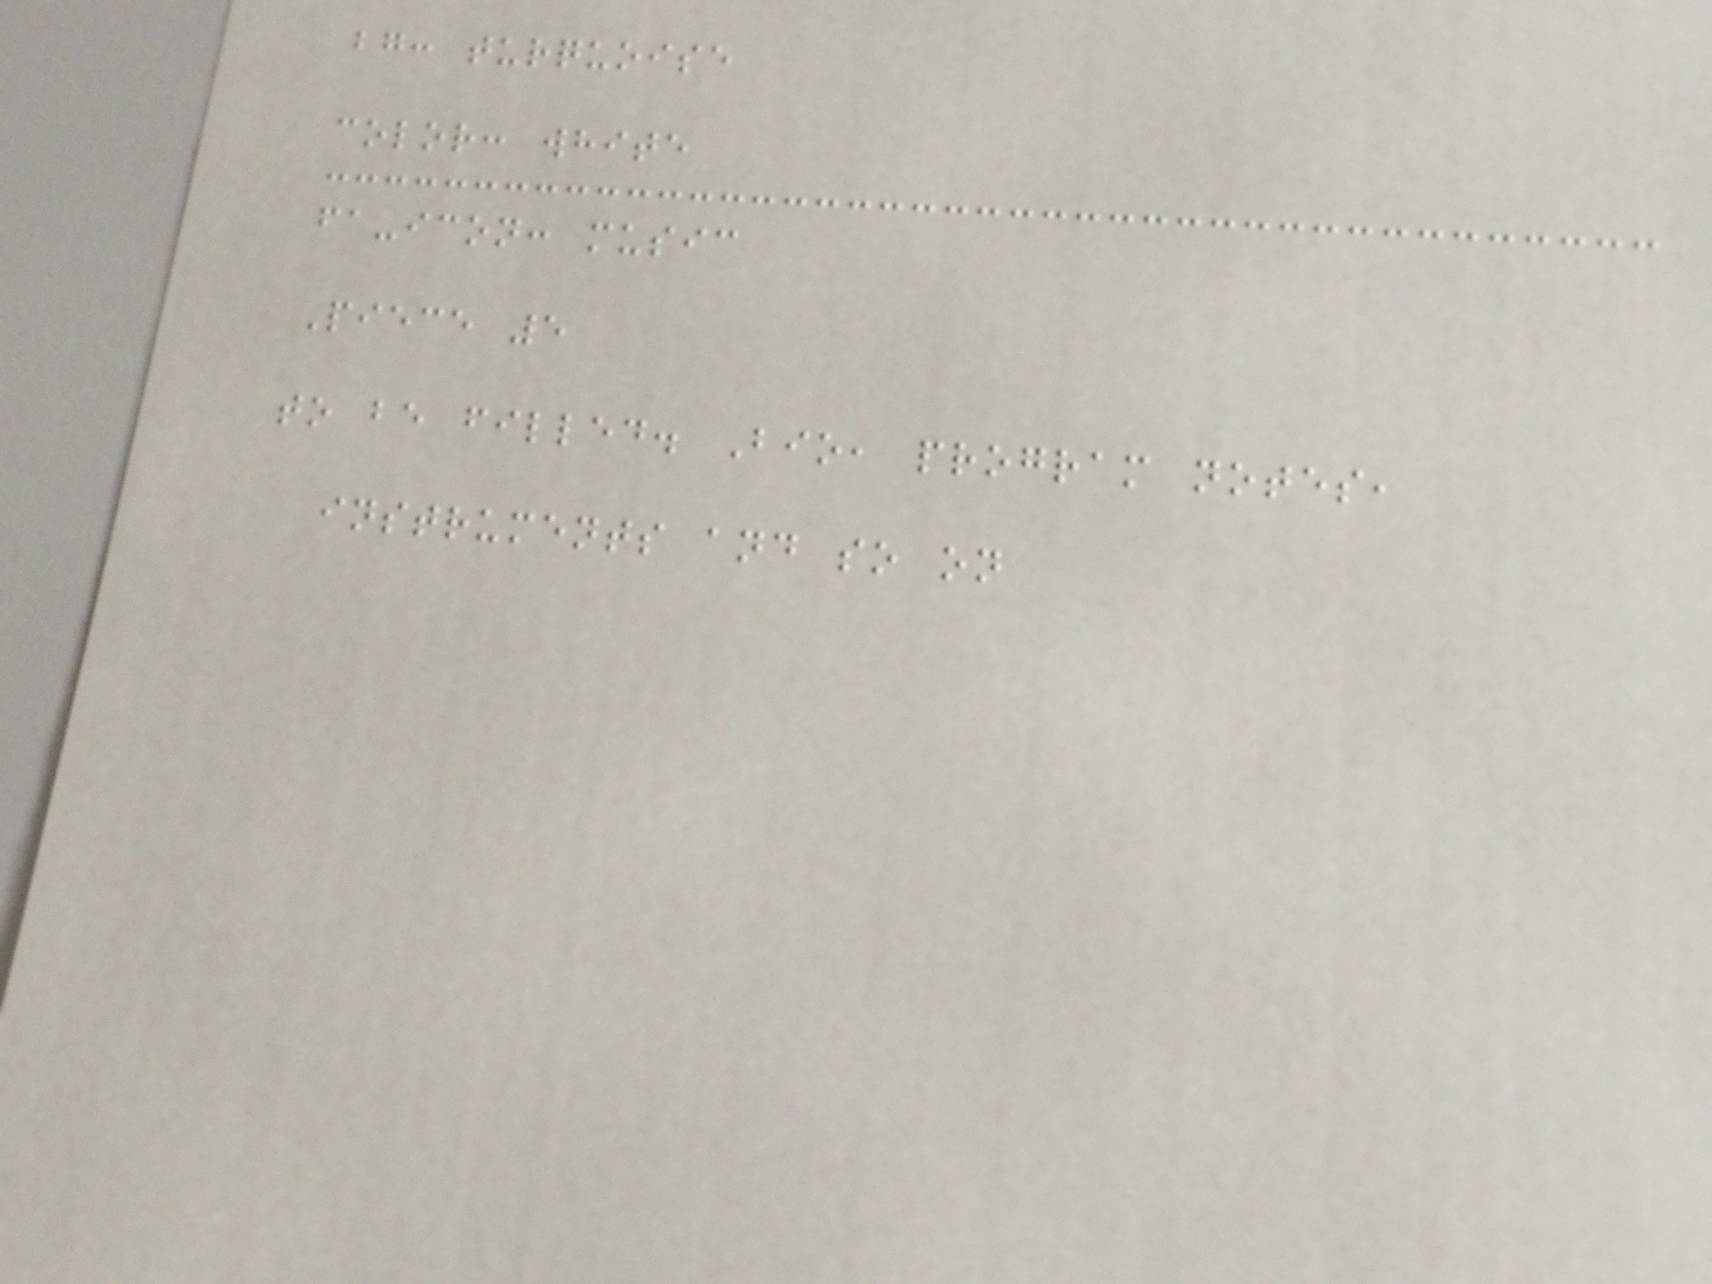bg: turquoise
color: white
fa-icon: music
Piece 5
to be filled. Bio, program notes,
instruments and so on
